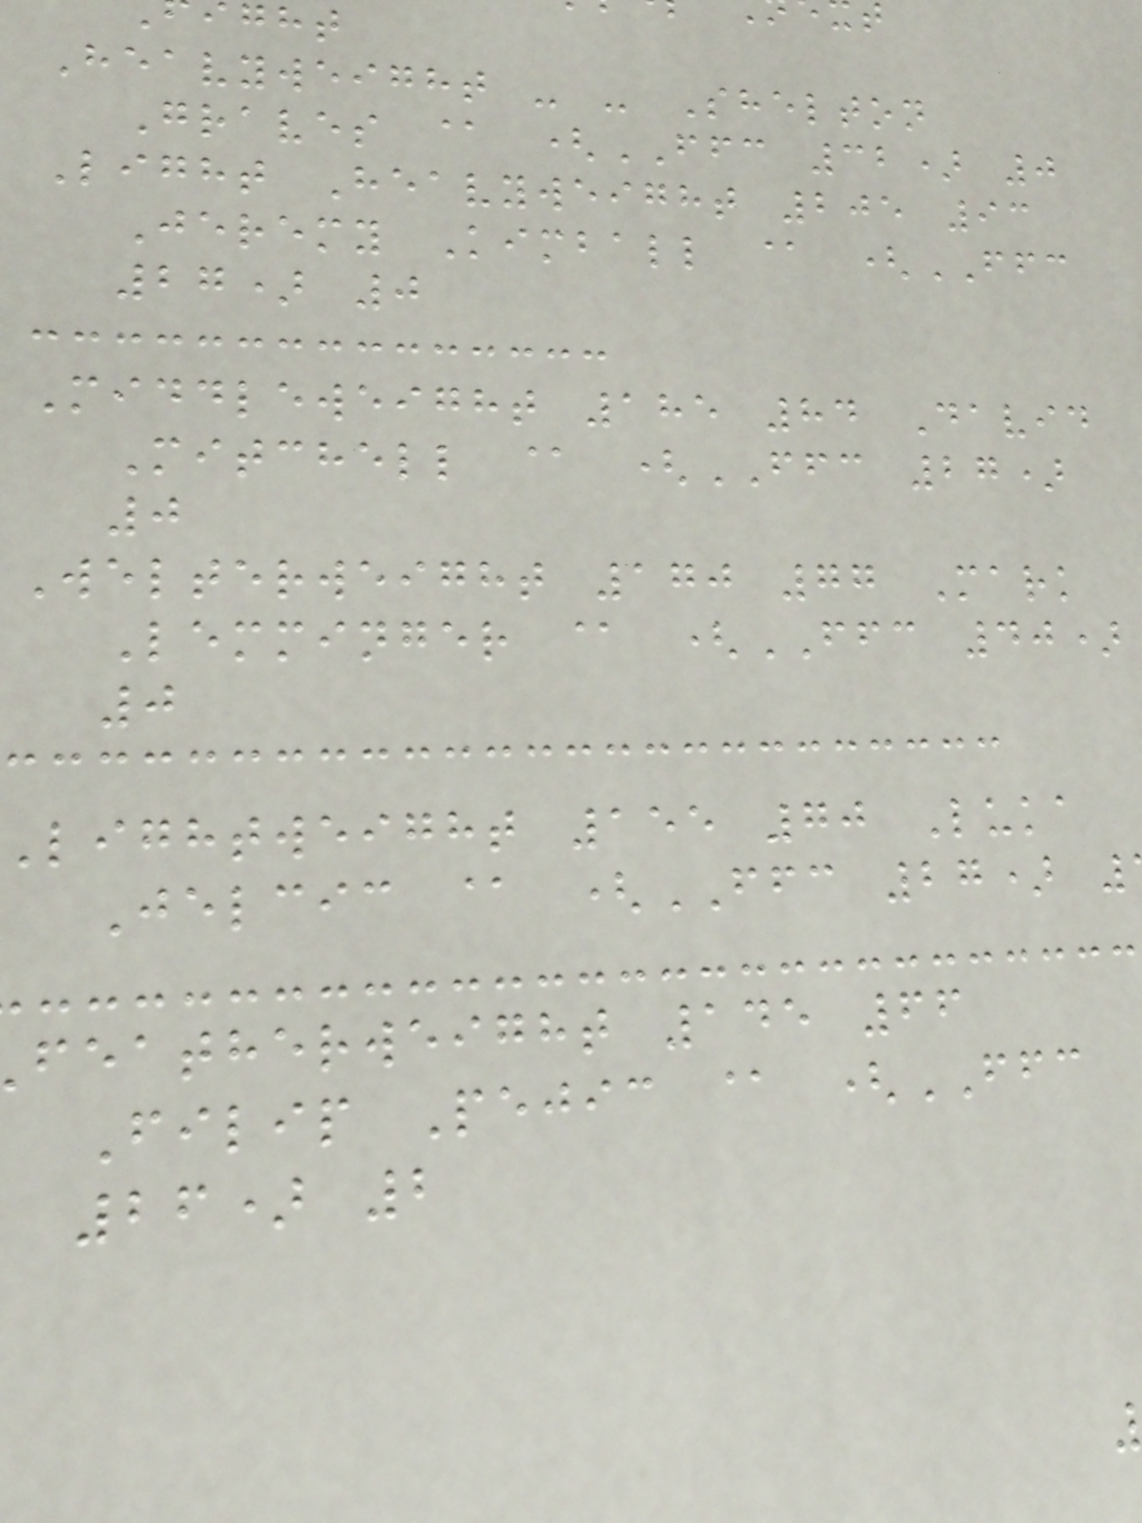Heavyweight - - Shelton
Graves @ (FFC 32) 0
Light Heavyweight 205 93
Jeremy Kimball @ (FFC
27) 0
Middleweight 185 84 David
Mitchell @ (FFC 27)
0
Welterweight 170 77 Mark
Lemminger @ (FFC 40)
0
lightweight 155 70 Luka
Jelcic @ (FFC 27)
featherweight 145 66
Filip Pejic @ (FFC
26) 2
